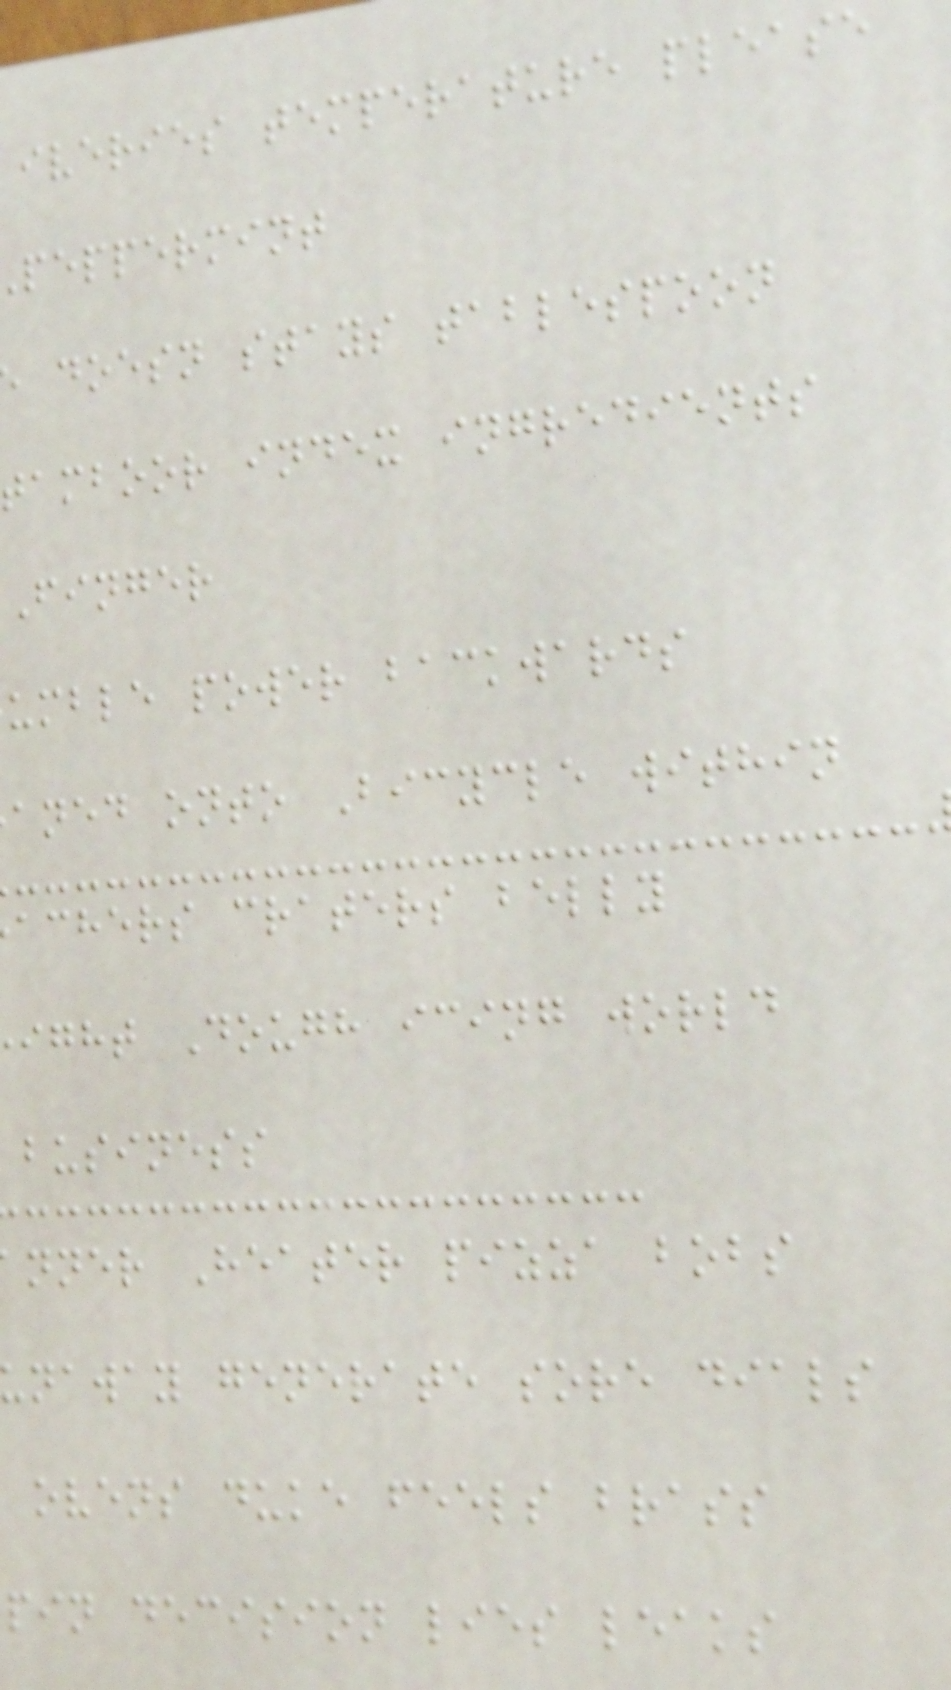iveries temperature please
peppermint
doesn stays tablespoon
tamboor index ingredients
Finger
umble power backwards
aned onto Bicycle within
achers craters belly
ight Dough icing world
business
nner Heater pizza bobs
unaway generate sore dials
ovens duke feels brass
pin decision lies leaks
